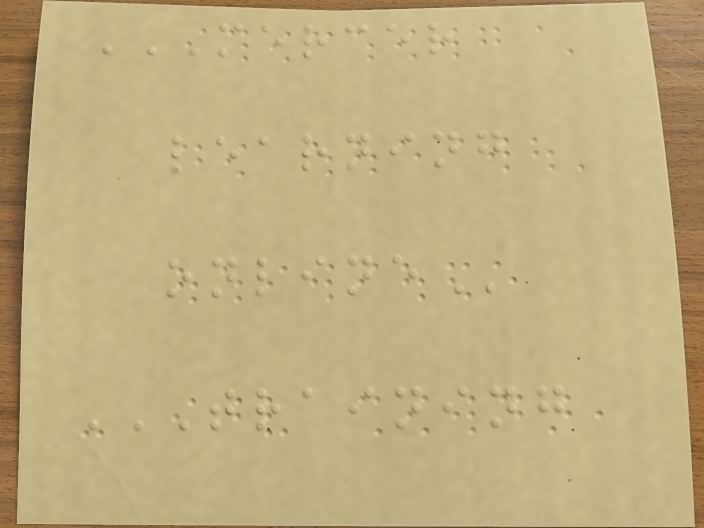MERCER
LEARNING
ONLINE
TRAINING
